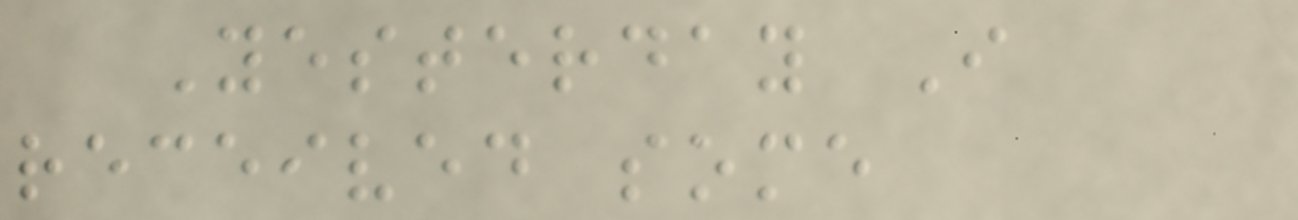Yesterday I
received some
